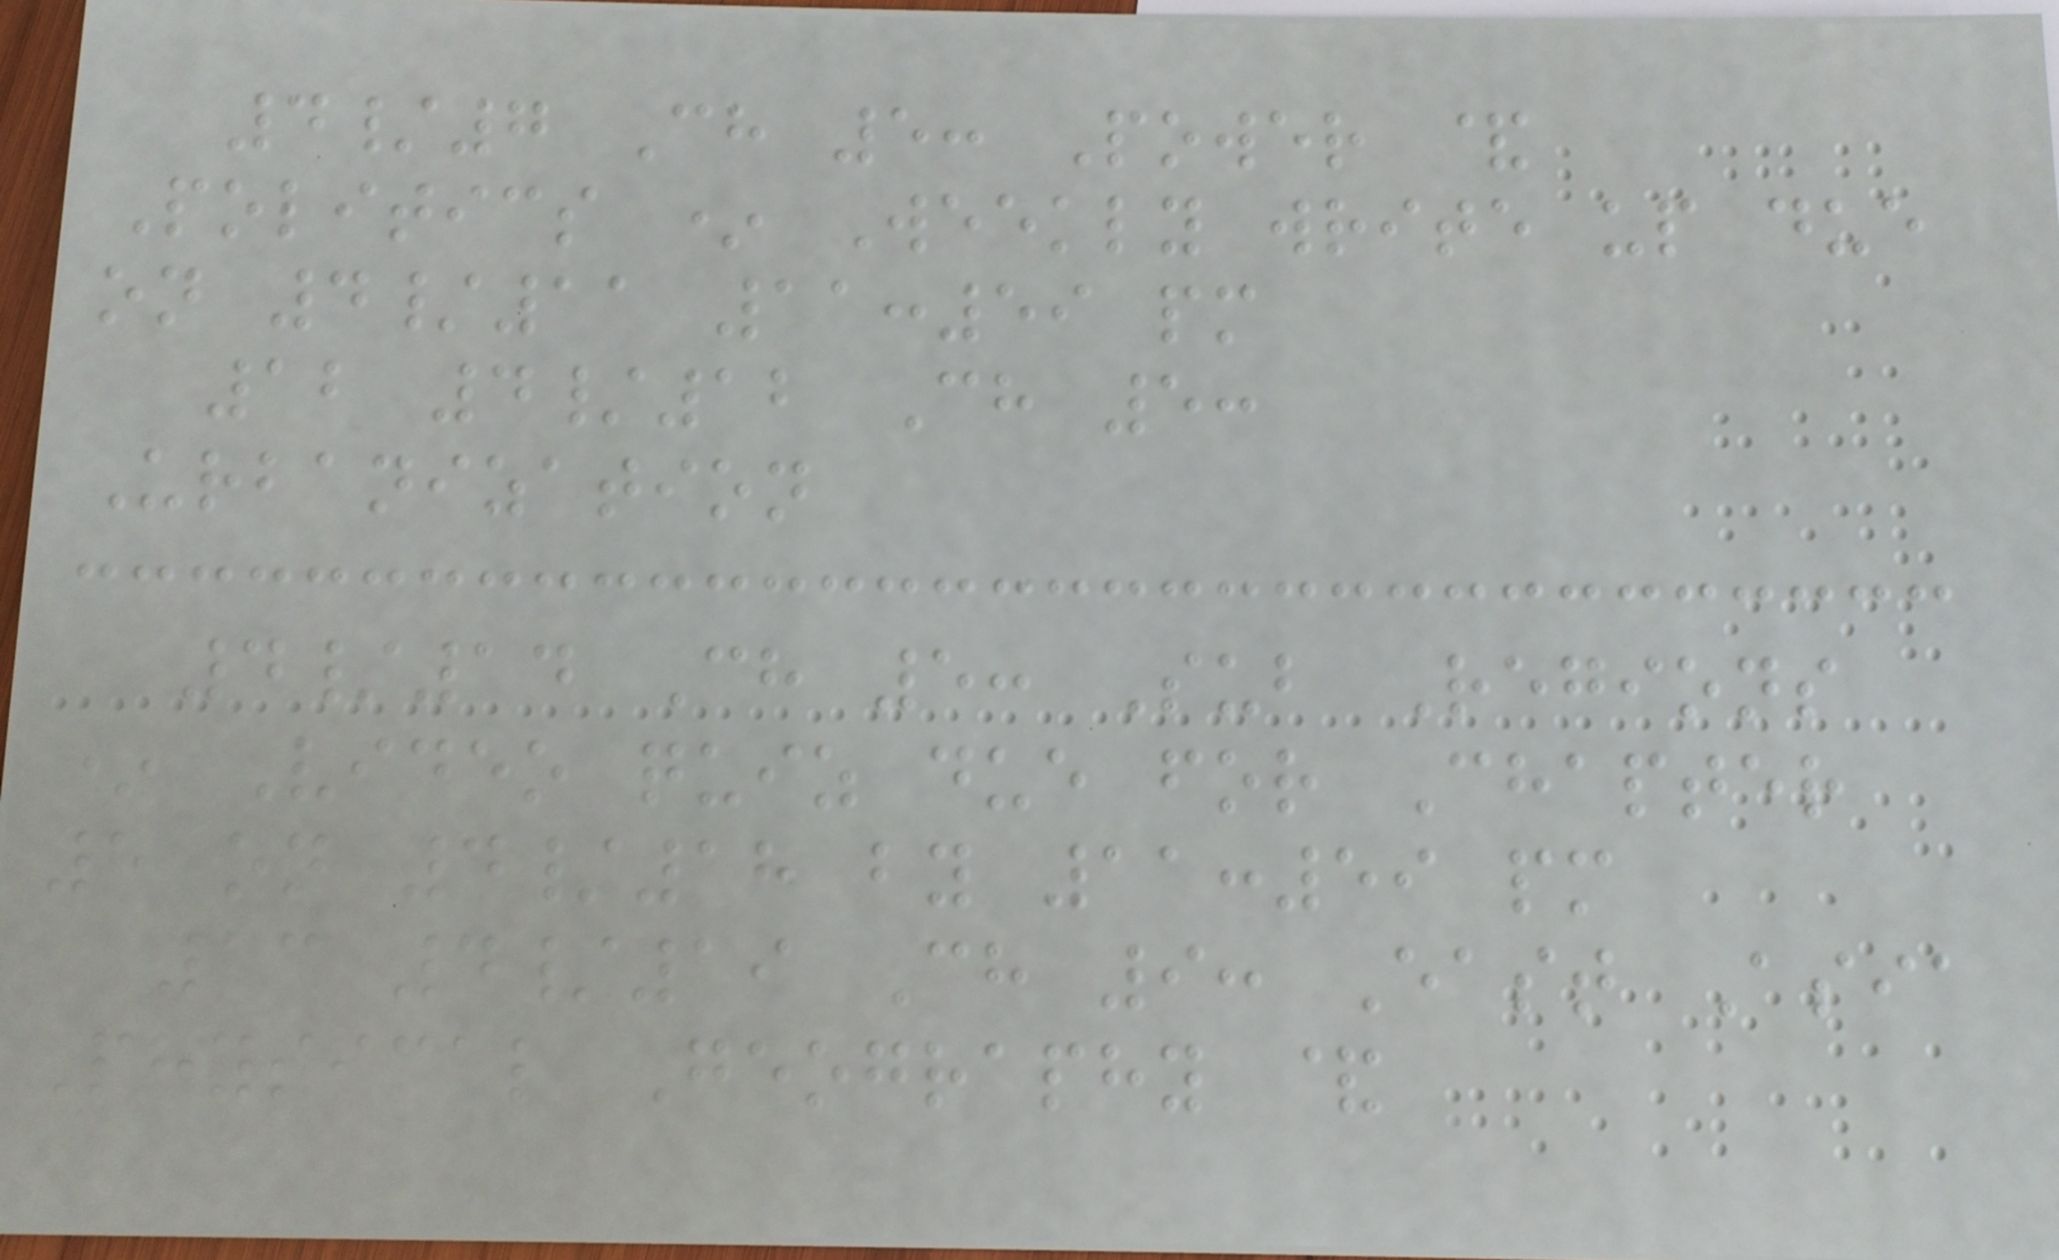4/7 Ch 5: Power &
Politics * Weekly write up due
on 4/11 11:59 pm
12 4/12 Ch 5:
Urbanization
4/14 Ch 5: Sub Regions
* Video quiz due for Chapter
5 on 4/18 by 11:59 pm
13 4/19 Ch 9: East Asia
Physical Geography &
